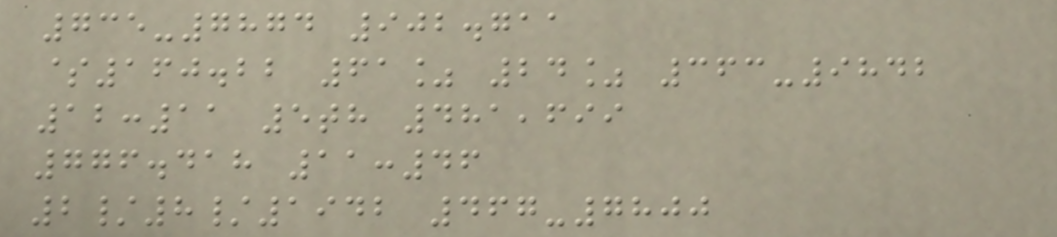735-7874 902.711
$160.22 61% 24% 363-9842
12:11 5th 481,699
776.418 11:46
2/8/1942 467-7800
